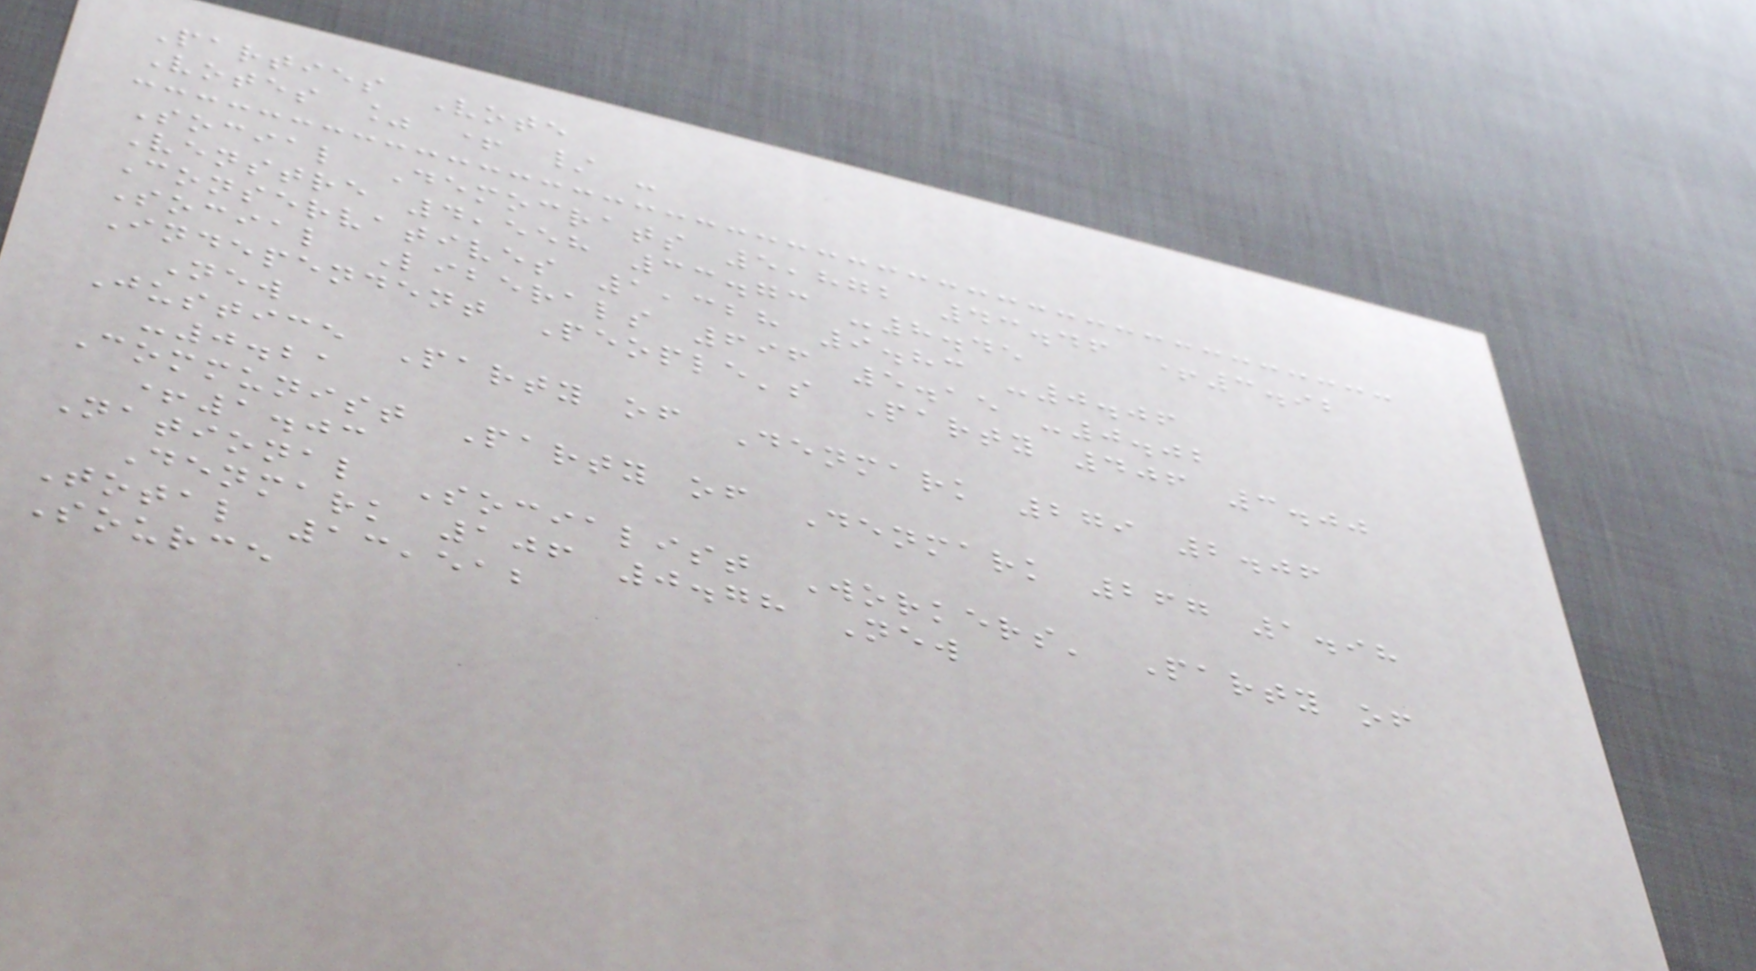Parties Vote
Votes % + / -
Social Democrats 5,872 43.46 +3.92
Venstre 4,558 33.73 -8.45
Conservatives 1,328 9.83 -0.06
Social Liberals 696 5.15 -0.02
Independent People's Party 406 3.00
New
Justice Party of Denmark 279 2.06
-0.21
Communist Party of Denmark 267 1.98
+1.03
National Socialist Workers' Party of
Denmark 106 0.78 New
Total 13,512
Source
